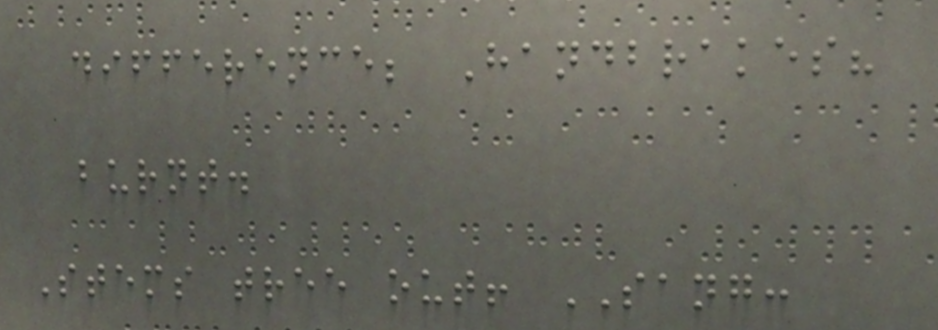difference; Handbrakes?
burnt.
Stems tree out! SANG:
